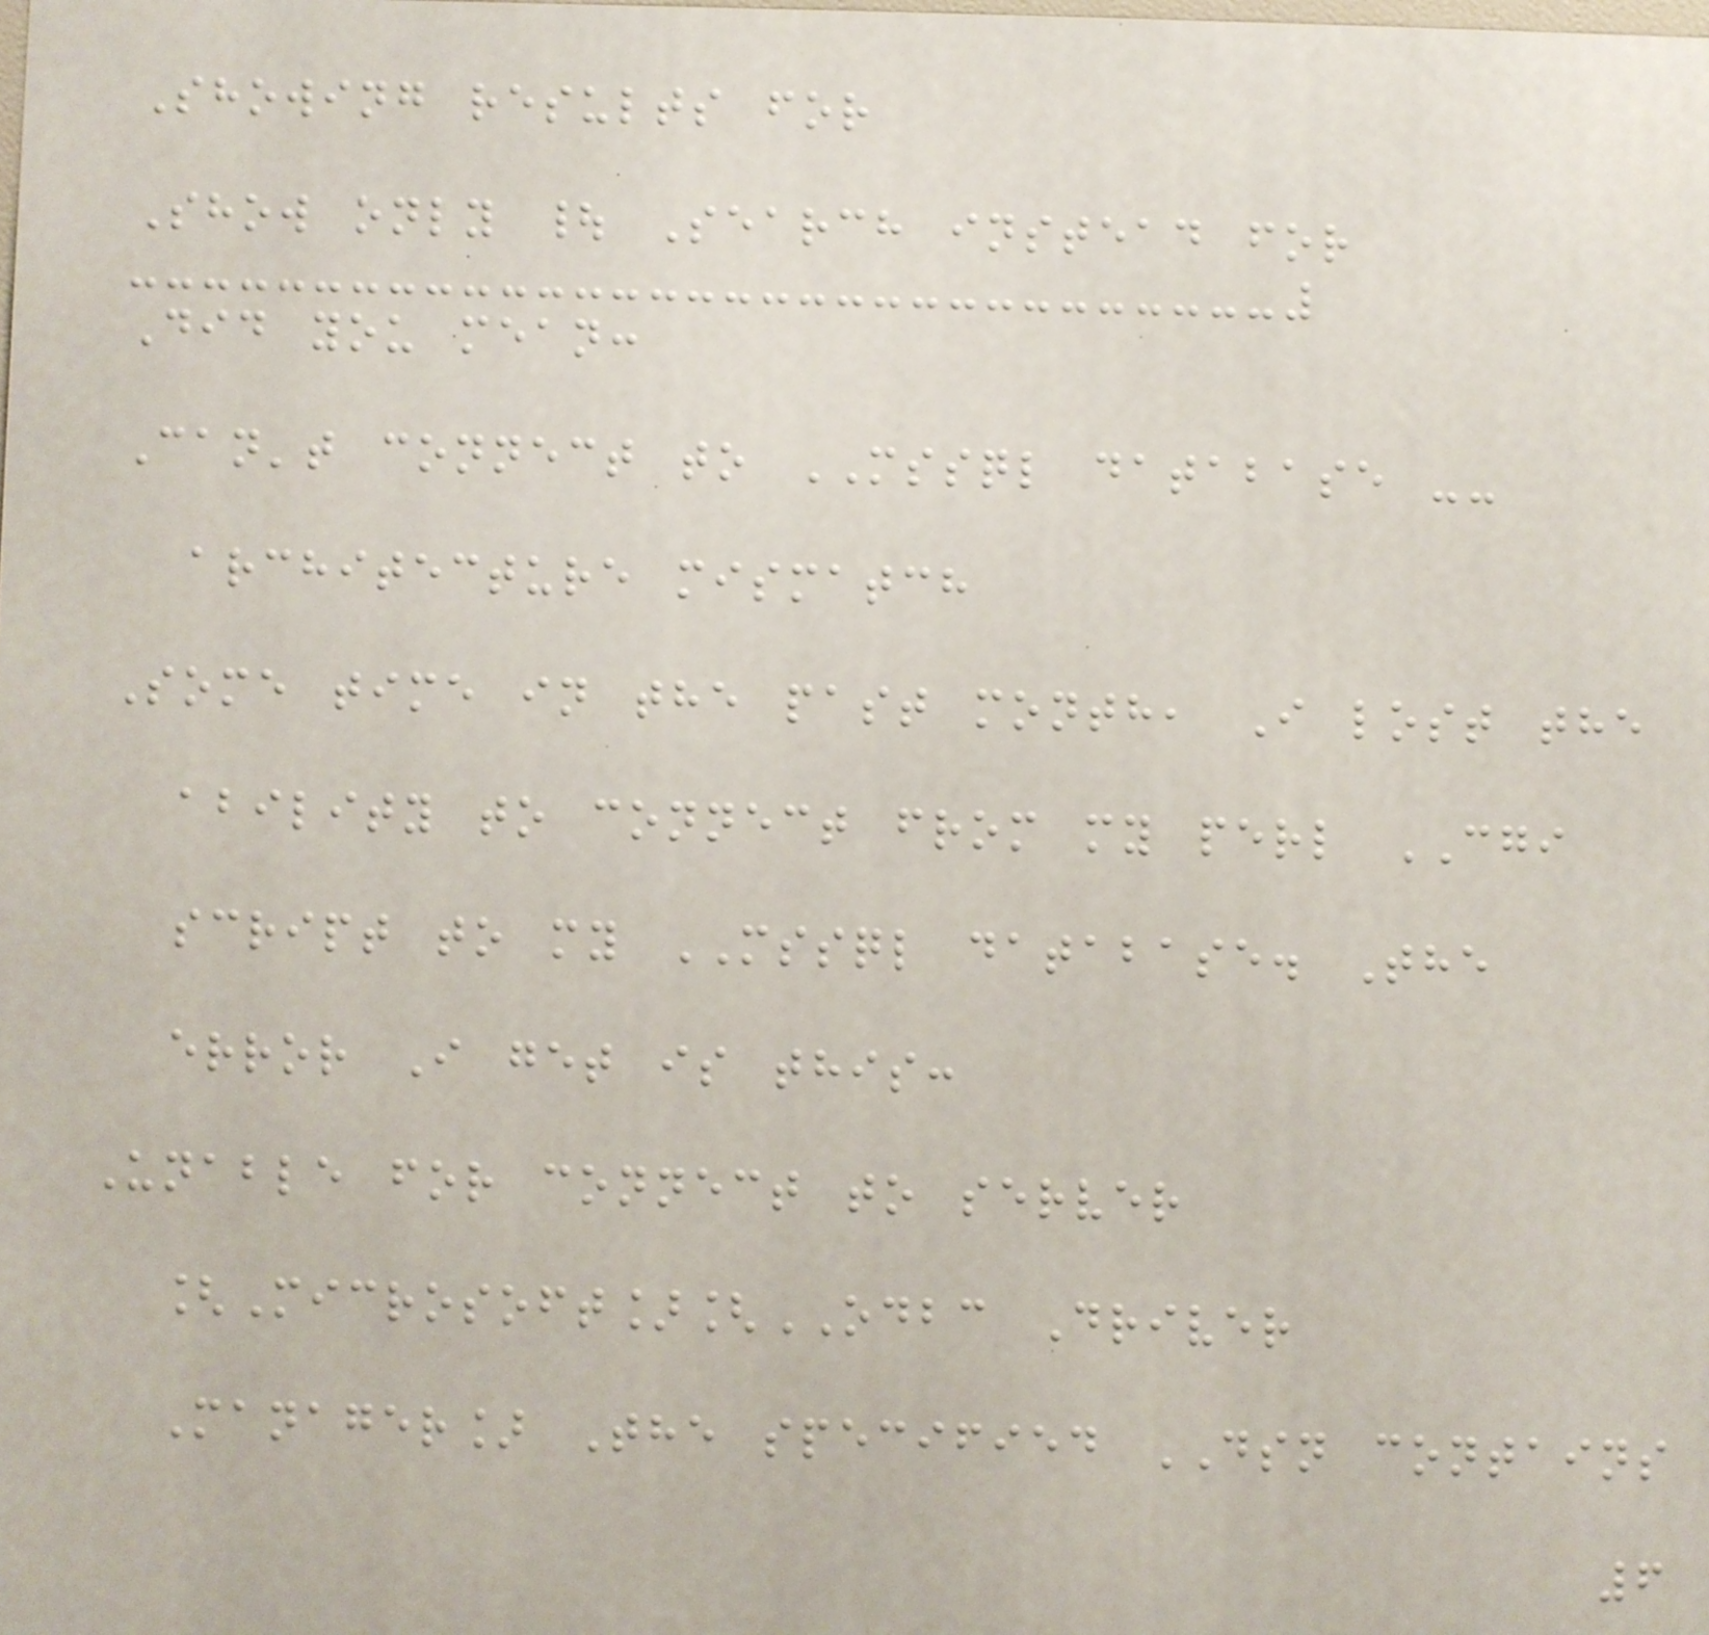Showing results for
Show only | Search instead for
Did you mean:
Can't connect to MSSQL database --
architecture mismatch
Some time in the past month, I lost the
ability to connect from my perl CGI
script to my MSSQL database. The
error I get is this:
Unable for connect to server
[Microsoft][ODBC Driver
Manager] The specified DSN contains
6
